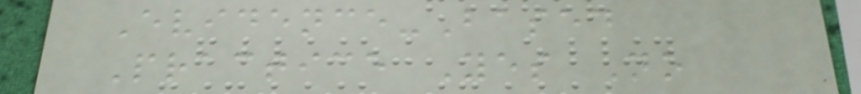Evidence-Based
Practice Yes No
